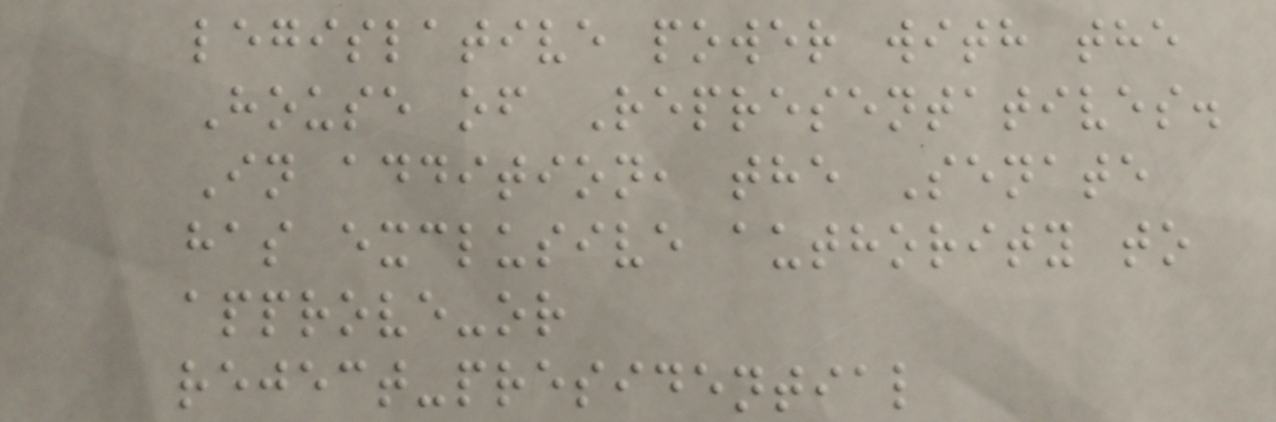legislative power with the
House of Representatives.
In addition, the Senate
has exclusive authority to
approve-or
reject-presidential
